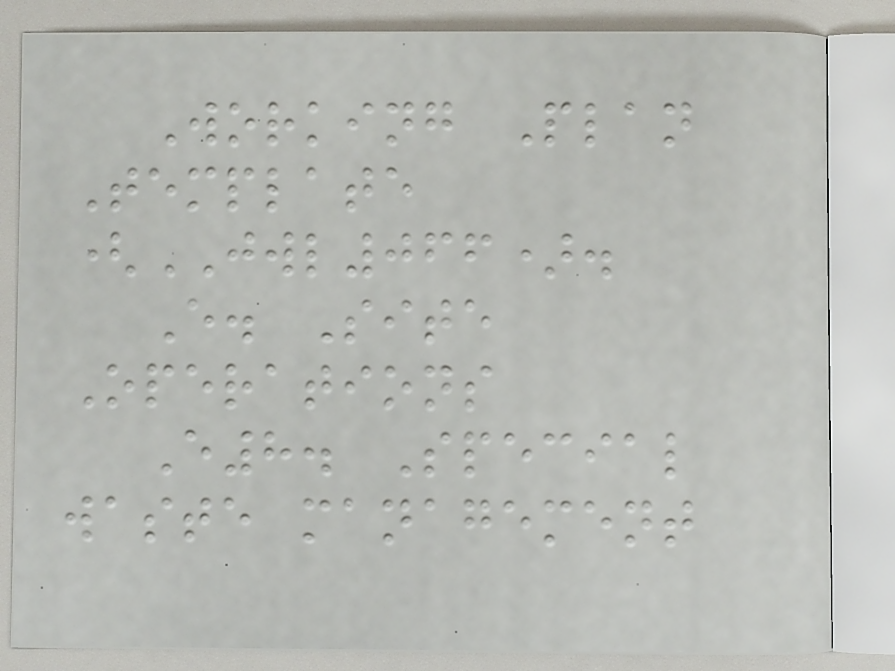Working Plan
Template
(JWL066).
E. Site
Operations
E8. Special
waste management
